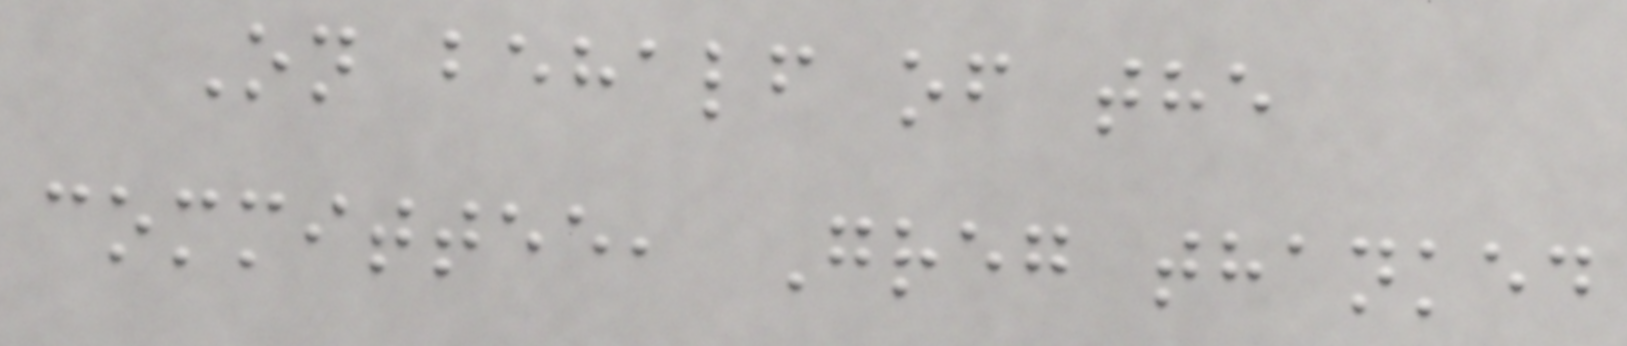On behalf of the
committee, Greg thanked
